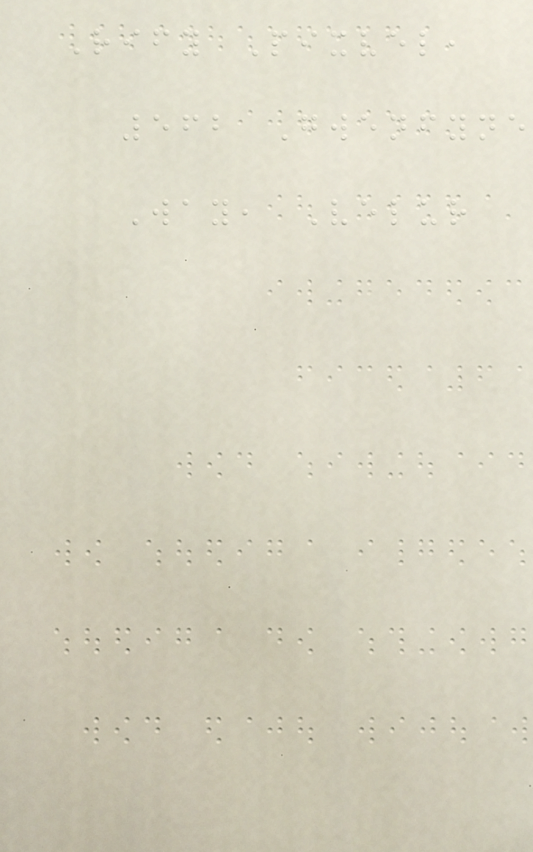Rify Pixvel,
562 Gwenfyne
Way, Velur
